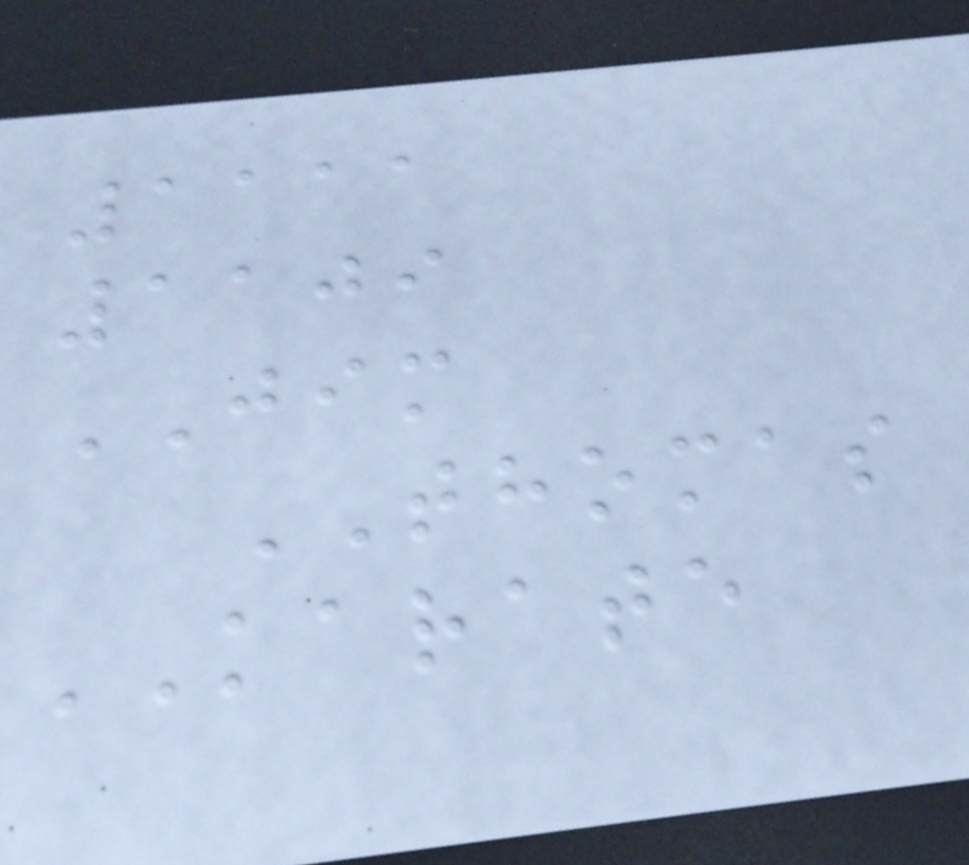1111
1109
JIM
THOMAS
KARATE
